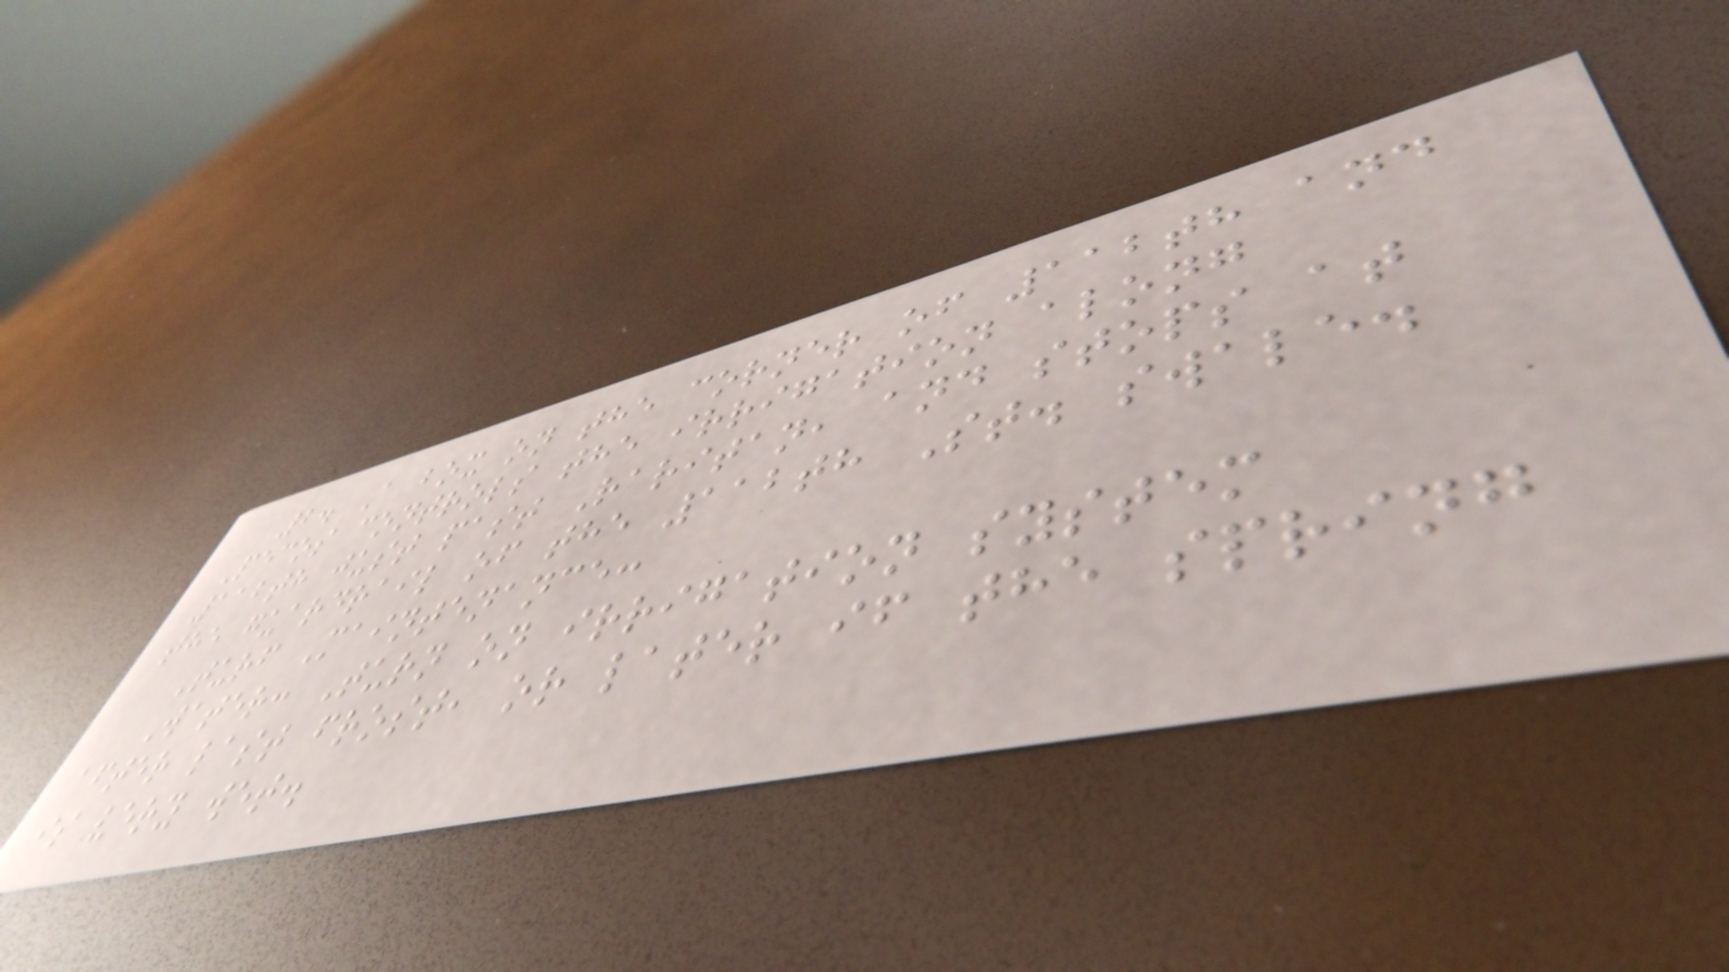2. A box on the corner of 112th and
Pecos controls the irrigation along
112th just past Raritan, and stops at
the guardrail of the 112th St. swale.
Turf Maintenance:
Water: Turn on irrigation system
after last frost, or later if the spring
is very wet.
